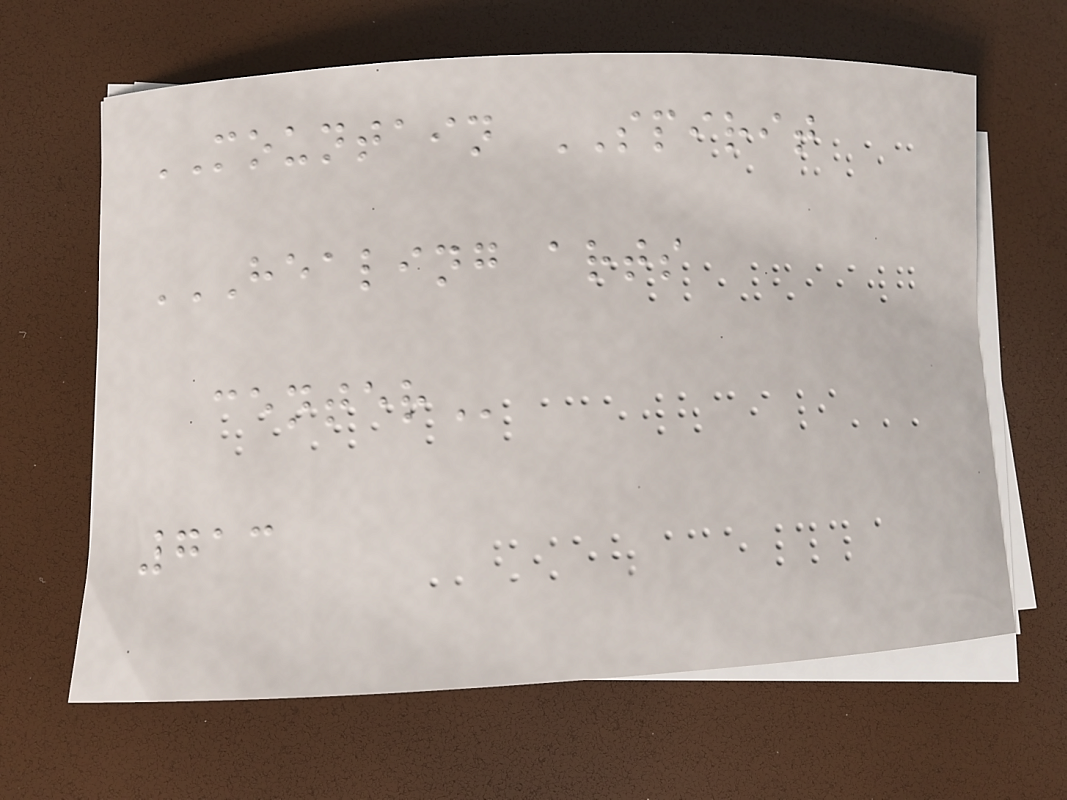MOUNTAIN SPIRIT
HEALING ARTS
CENTER
713
